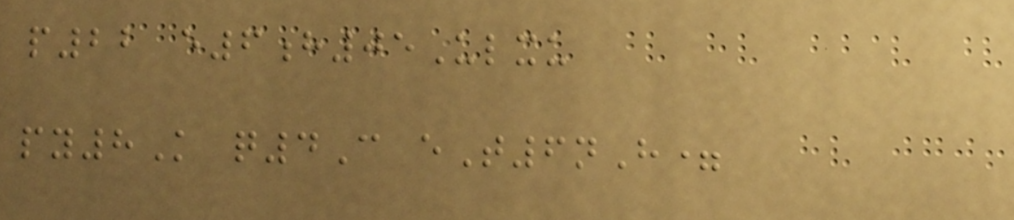p22 e6h05Ulxu
py8K q4C eT6nH=
